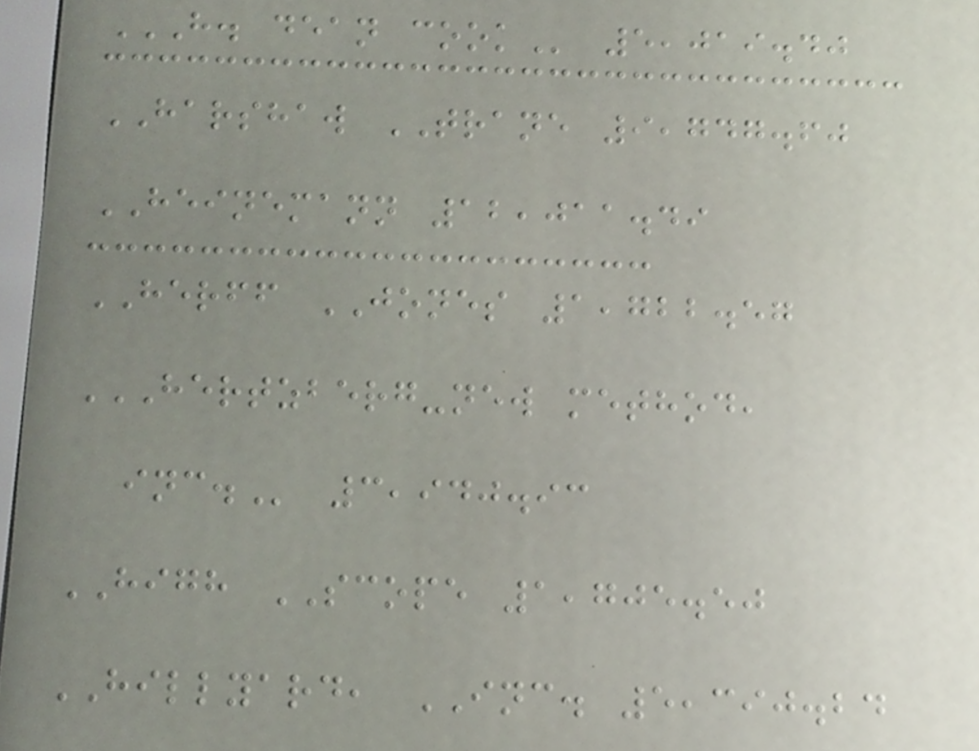H. DEAN COOK 5,019.40
HARSHAW TRANE 9,747.60
HEINEMANN 12,011.49
HERFF JONES 1,722.57
HERTZBERG-NEW METHOD,
INC. 3,940.93
HIGH SCOPE 1,705.50
HILLYARD, INC. 5,390.24
